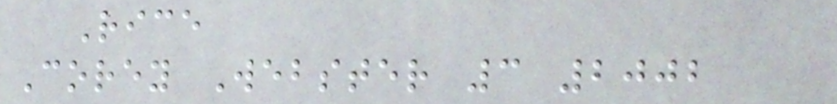Rice
Corey Webster 3 2002
